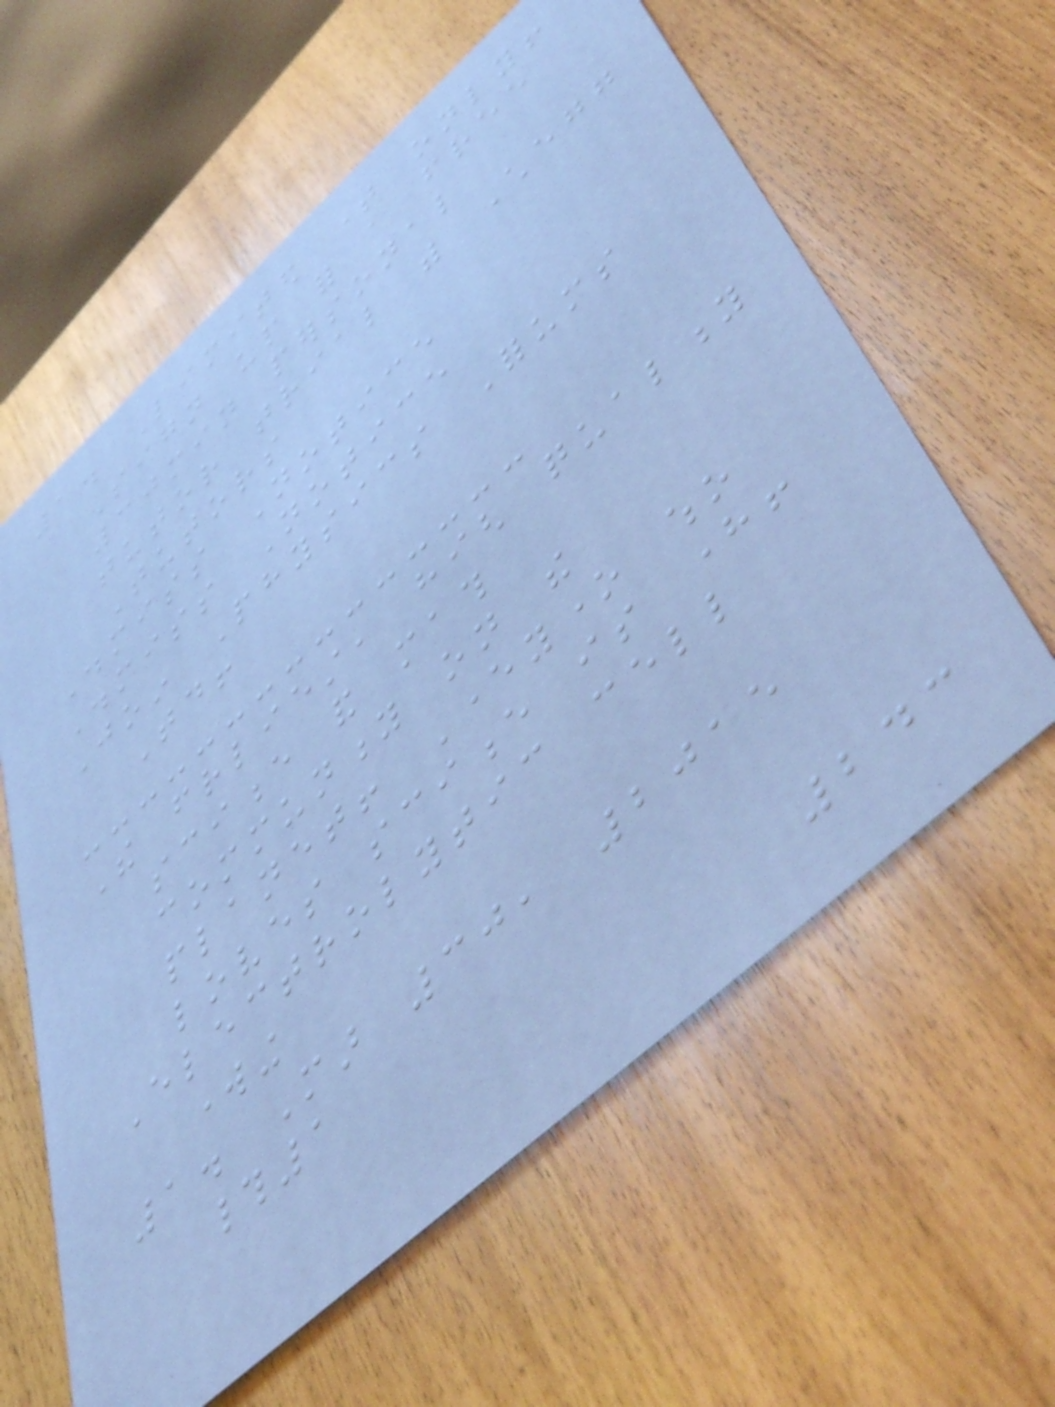1. Limited time only!
Sign up for a free
30min personal
tutor trial with Chegg
Tutors
Dismiss Notice
Dismiss Notice
Join Physics Forums
Today!
The friendliest, high quality
science and math
community on the
planet! Everyone who
loves science is here!
Electrolytic cell
working
1. Mar 30, 2015
#1
243
